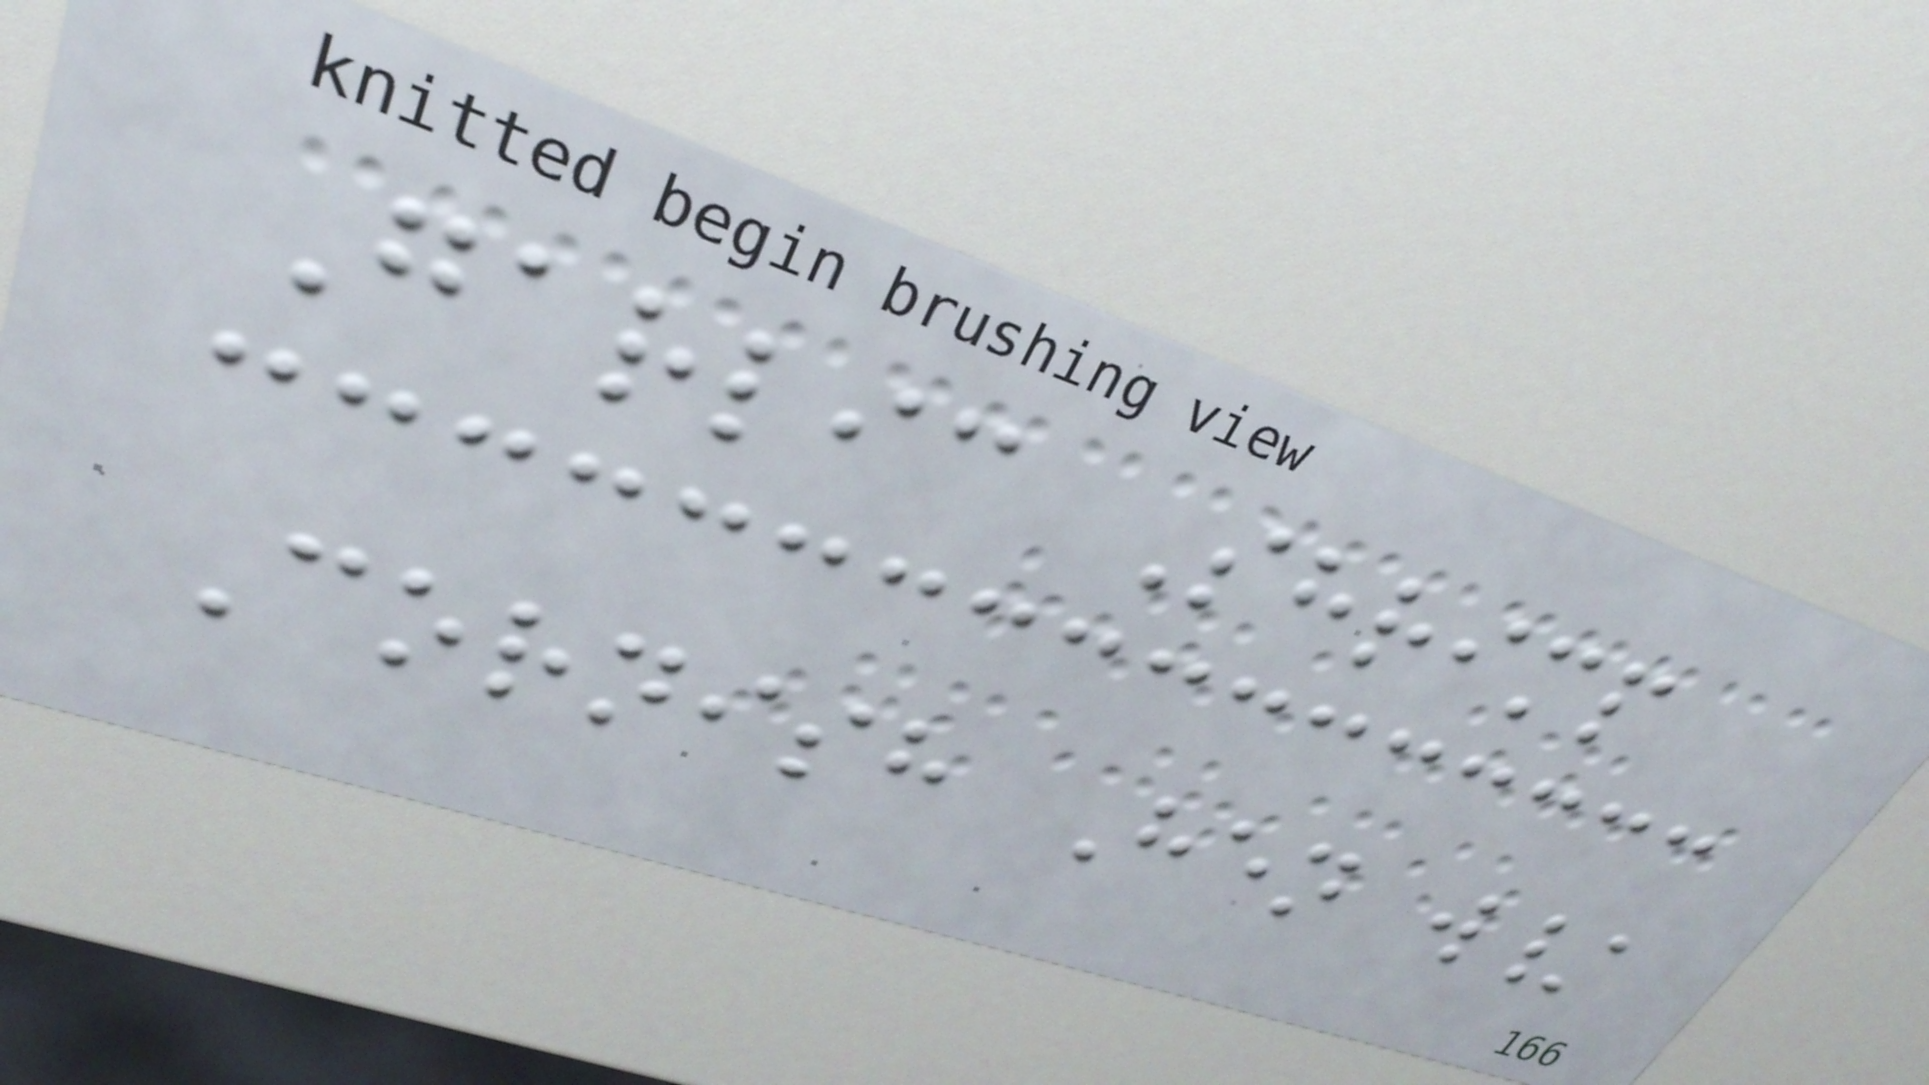Garlic Shrimp
Cornish Hen w/
